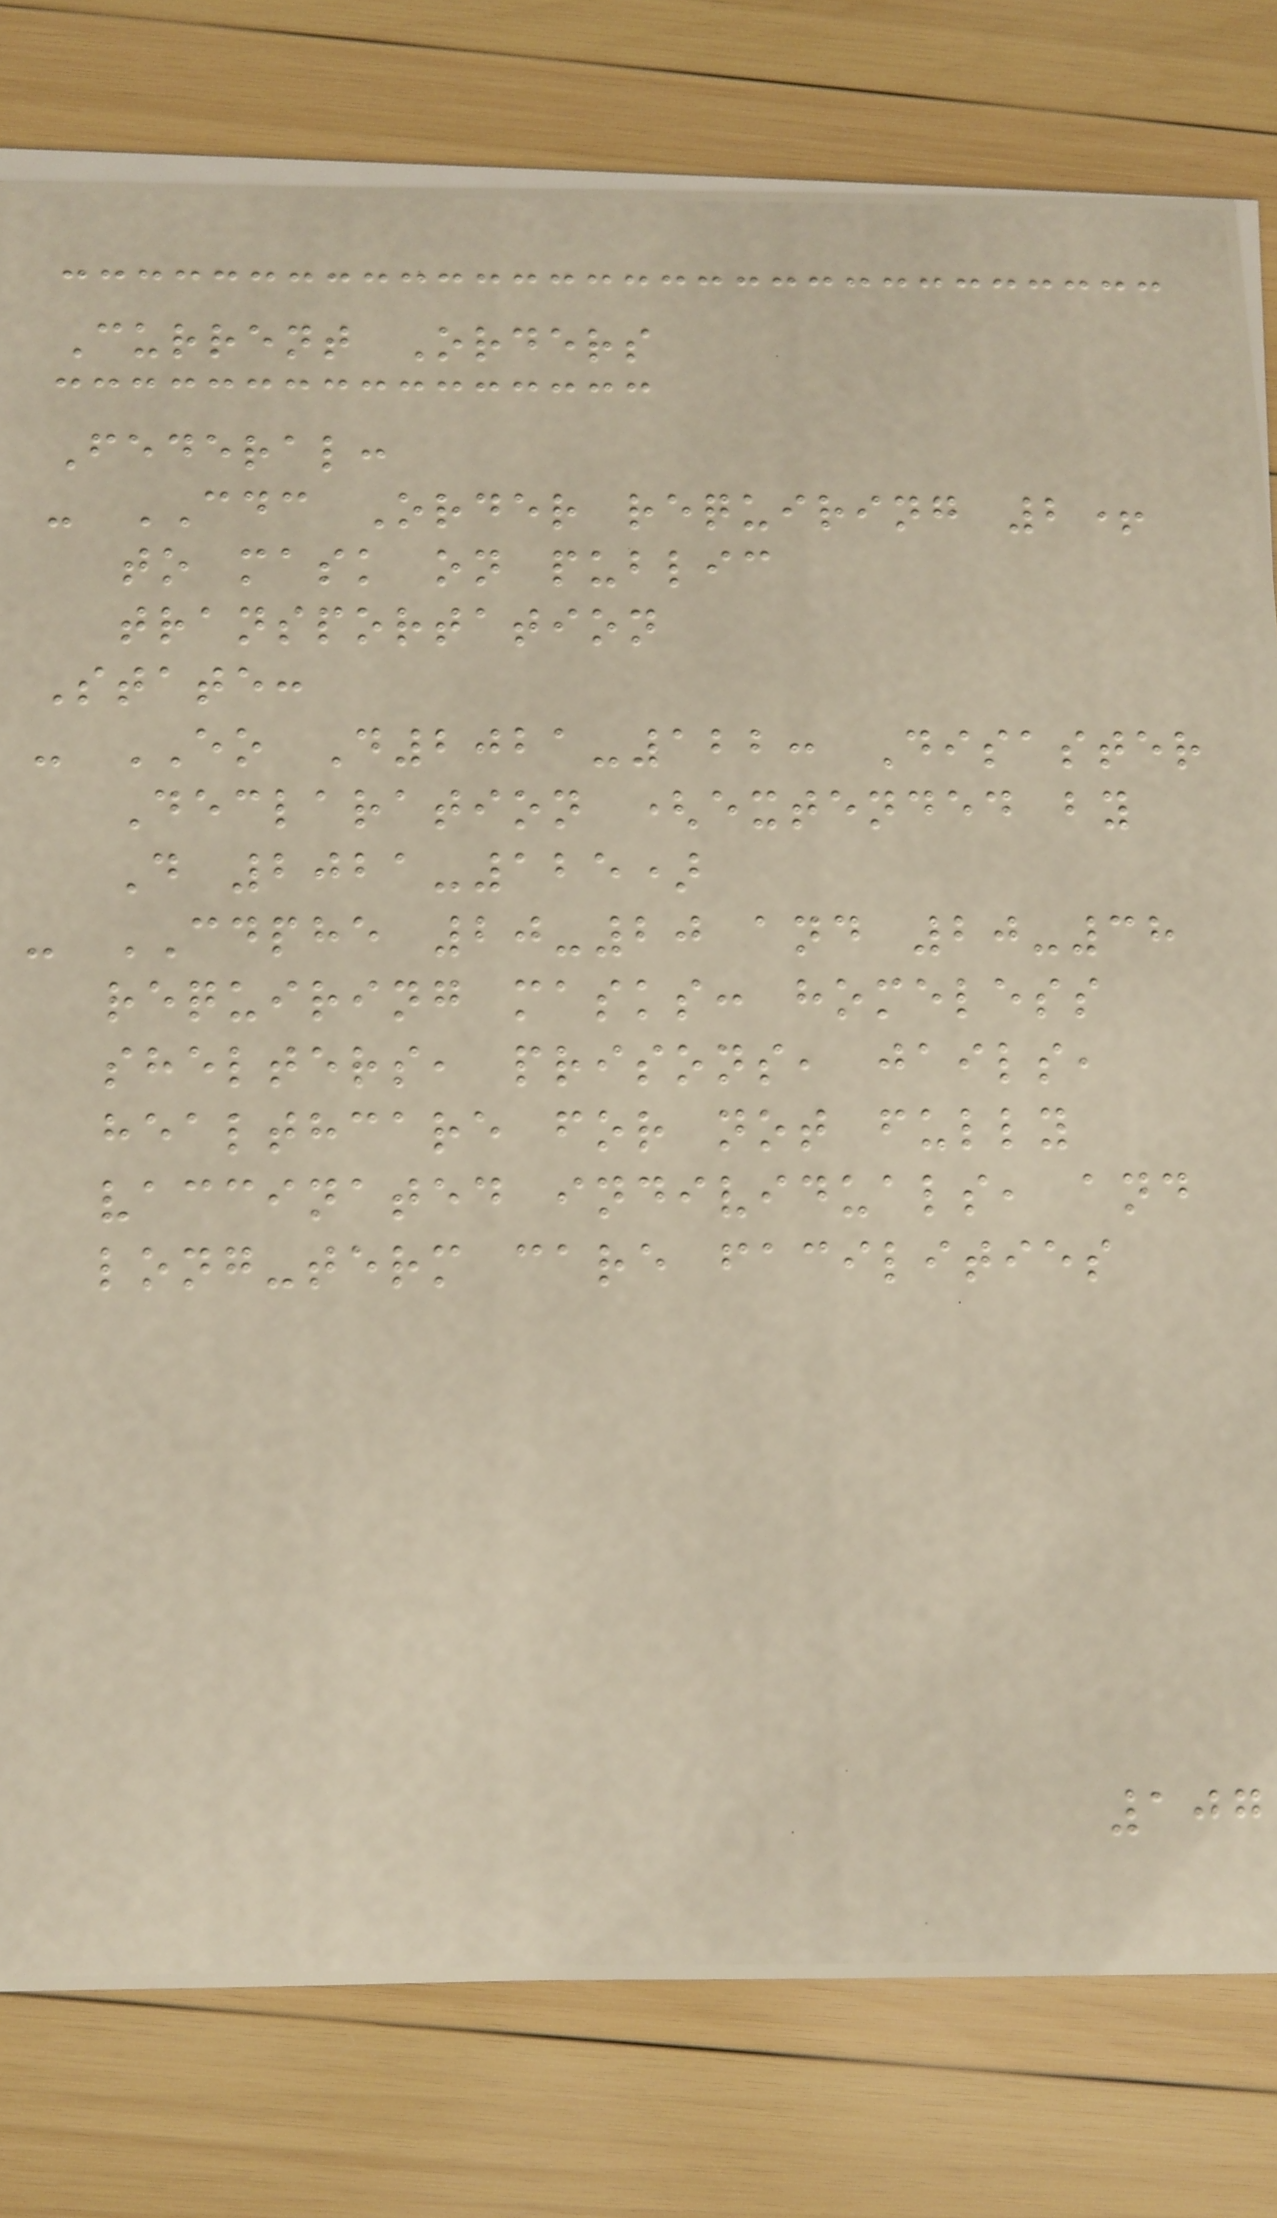Current Orders
Federal:
- CDC Order requiring 2+
to mask on public
transportation
State:
- EO D2021-122: Disaster
Declaration (extended by
D 2021-125)
- CDPHE 20-20 and 20-38
requiring masks: homeless
shelters, prisons, jails,
healthcare for not fully
vaccinated individuals, and
long-term care facilities
107
